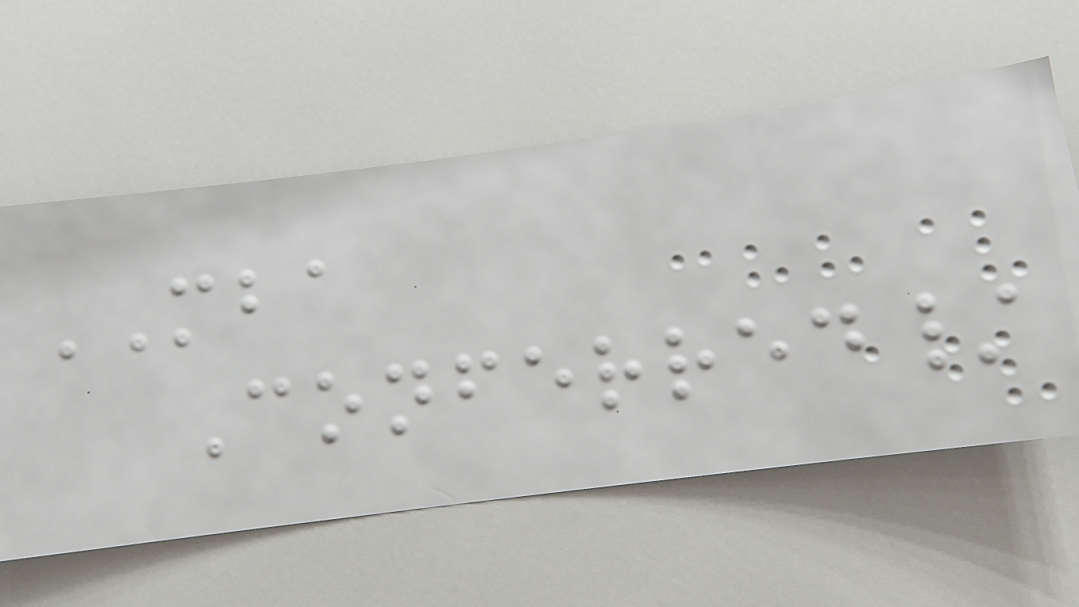MBA
Conferred/
